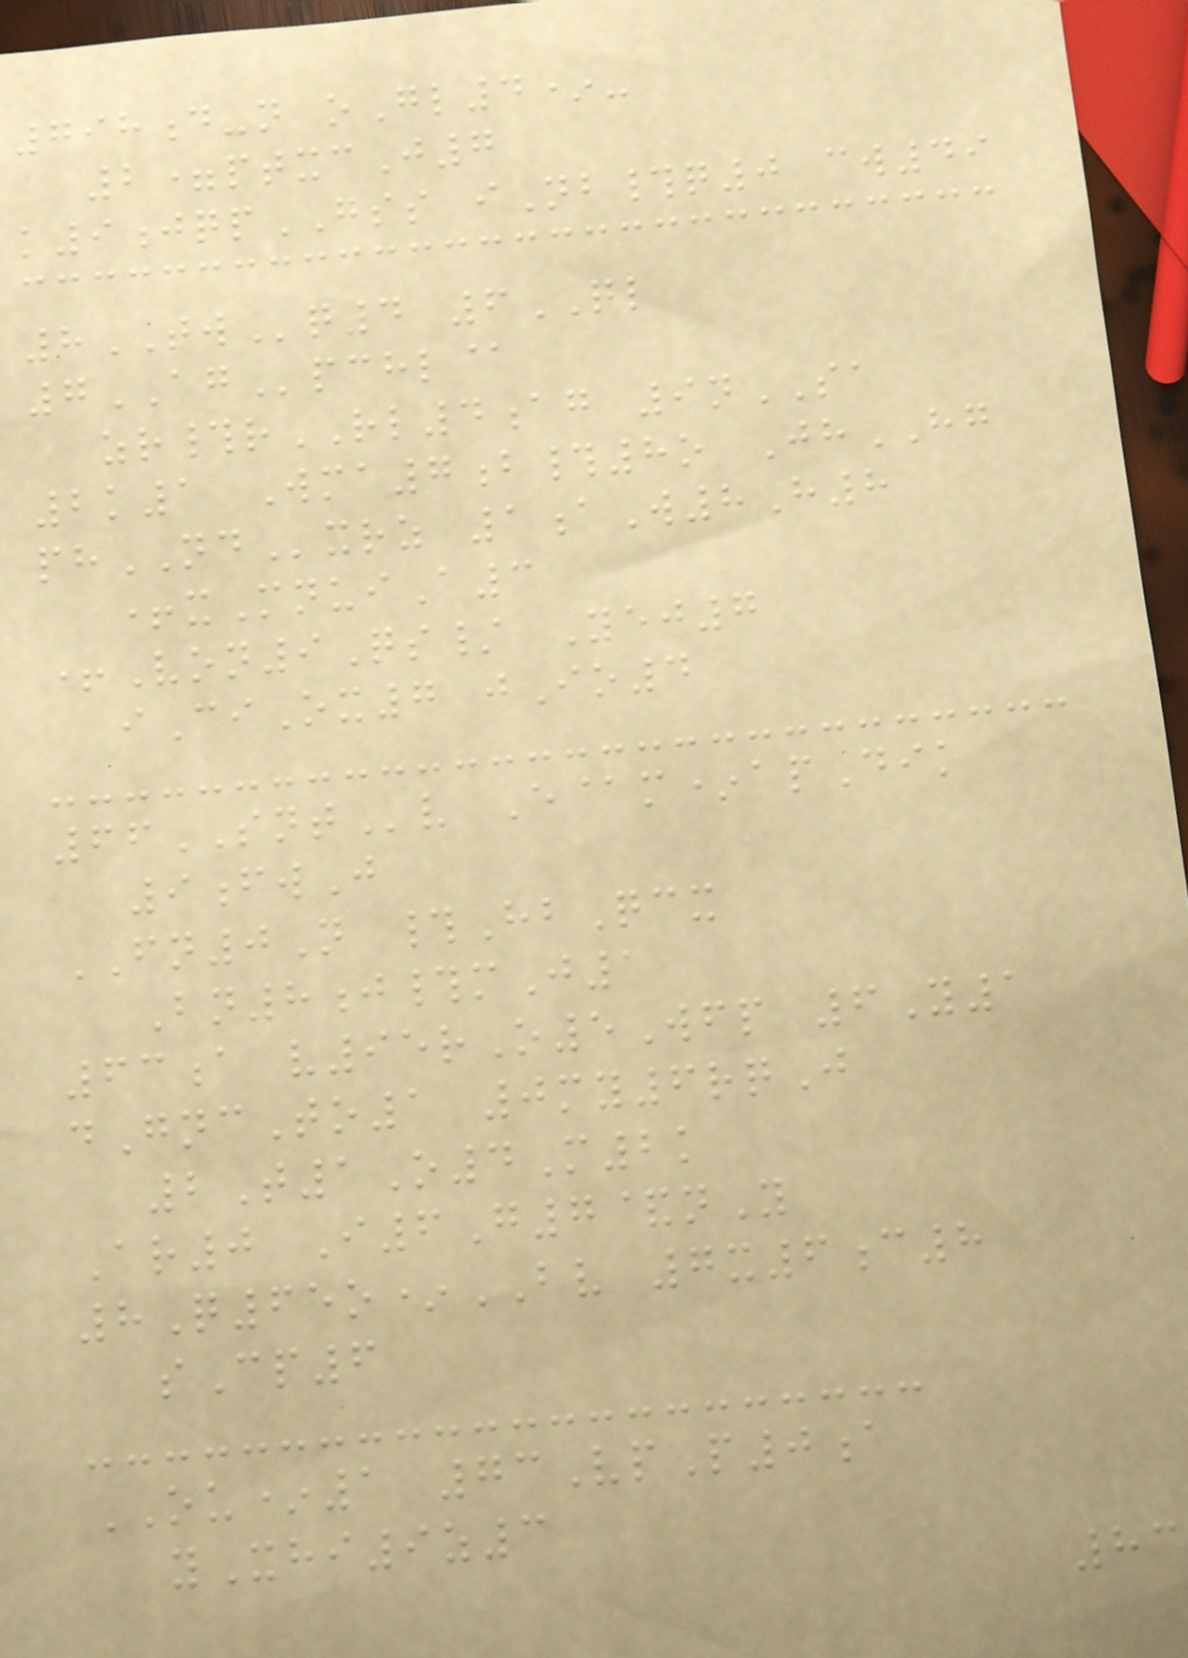798d-n oGl4*-
2=ptxcJ7
k9jqpGSS iNb#q0 cw49
8TWq4 6QL
7AGpchl@
zr#rRL4ag 9nSA
2k1 Wma7b#8o JhHG
phNDxrz 1aW8H8
+xMnuiA3
+Von9Qs/ Yej7
iCiOx7 jIo4
66SNTv E@m*apDik
9fwJ
FN0N #HbQcx
Bn8j#mJ1
63a v95rO5Wfp 6Y1
dGncTo1 0my6rqJ
2T1O4M2k
Ar0 I6G7&nY
8Q65o*BV 7x6c8
sCp6
OU*1 73VpP0a
yXhi9z3
83
